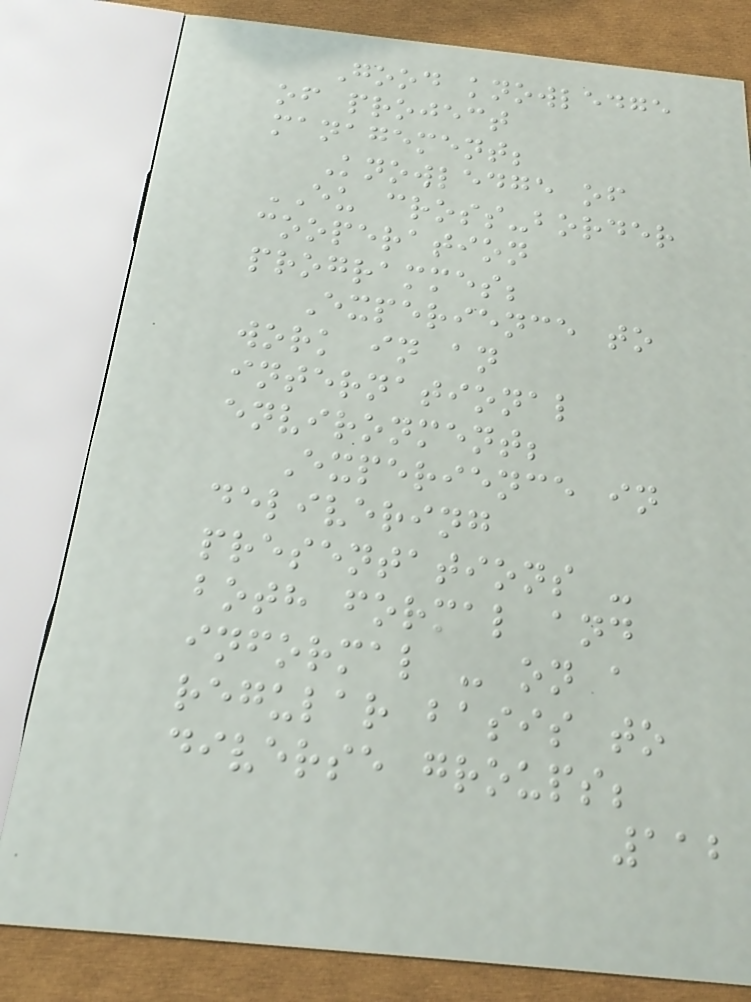Good knowledge
of project
management;
Knowledge of
EU cross-border
cooperation
programmes;
Experience to
work in an
international
environment;
Experience in
delivering
presentations -
both formal and
informal - on a
regular basis to
diverse groups;
112
